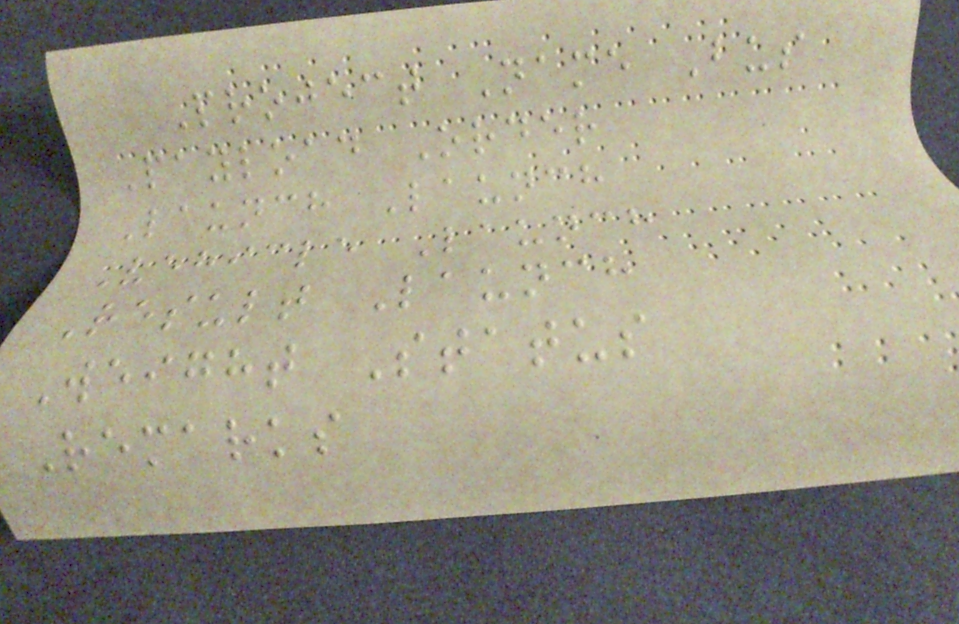Project Name Bus
Payload Order
Launch Launch
Vehicle Launch
Result Launch
Weight Status
Remarks
